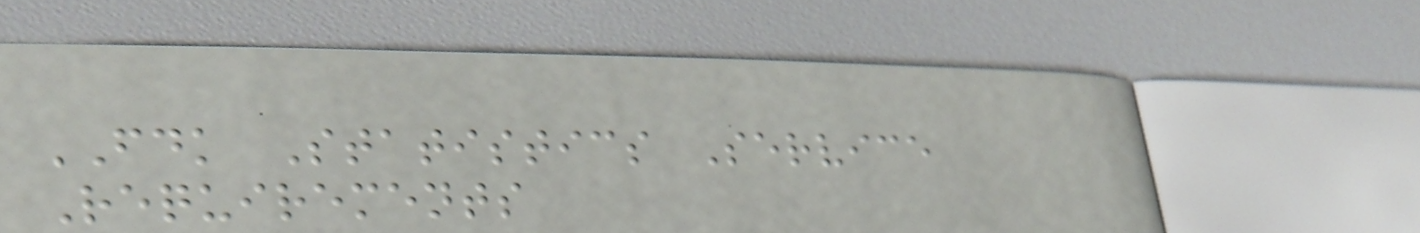FDK Statistics Service
Requirements
